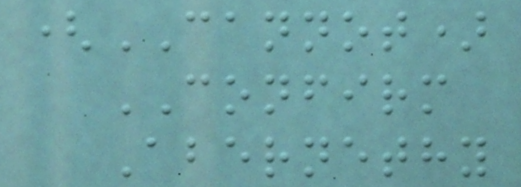(CANNOT)
CONFIRM
Abernethy
